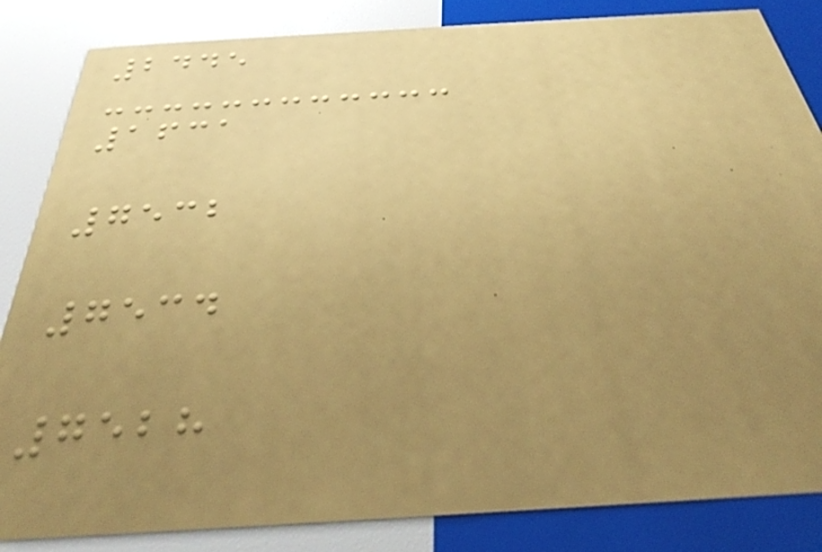2445
1631
7532
7534
7528
